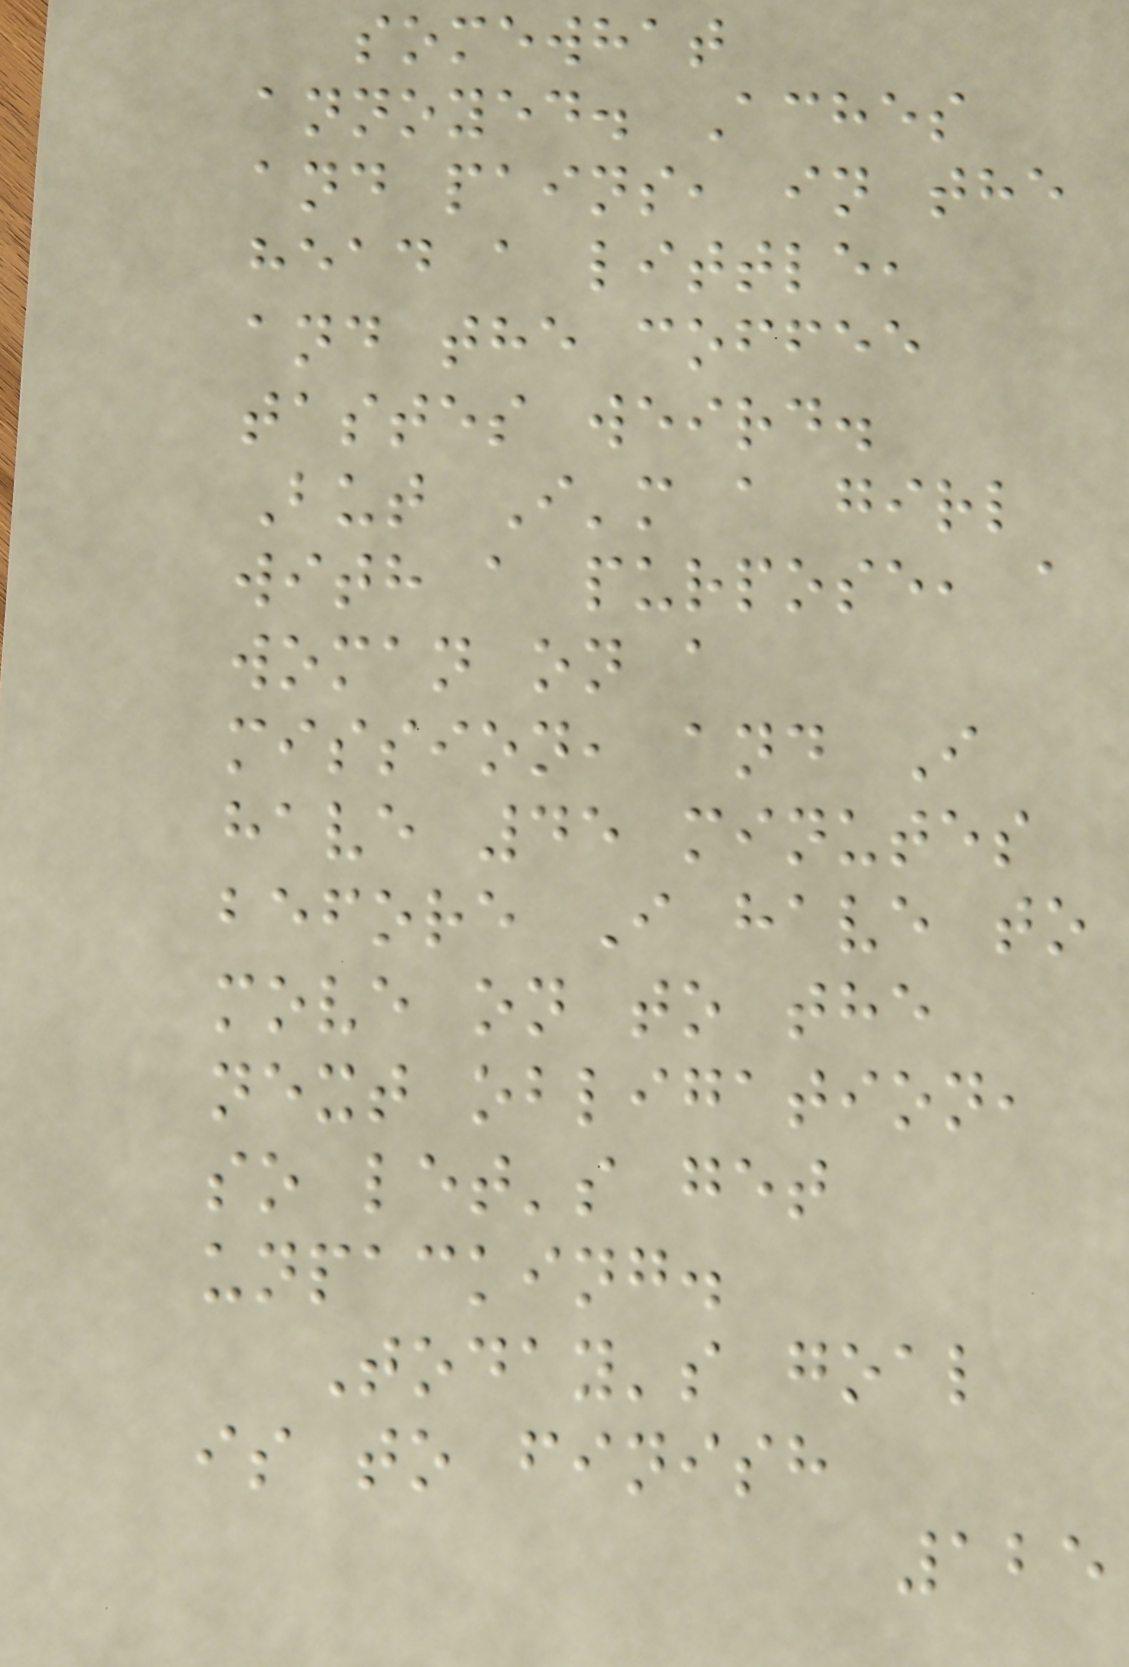somewhat
annoyed. Aches
and pains, in the
head a little,
and the coffee
tastes weird.
But I'm a girl
with a purpose, a
woman on a
mission, and I
have 45 minutes
before I have to
move on to the
next obligation,
so let's get
unpacking.
Today's goal
is to finish
125
